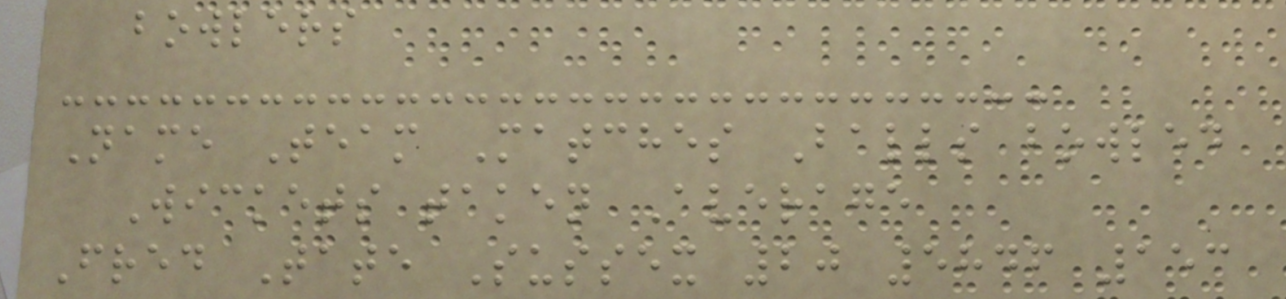bowlers
Name Team Matches Balls bowled
Wickets taken Average
Fred Tate Sussex 20 5846 153
